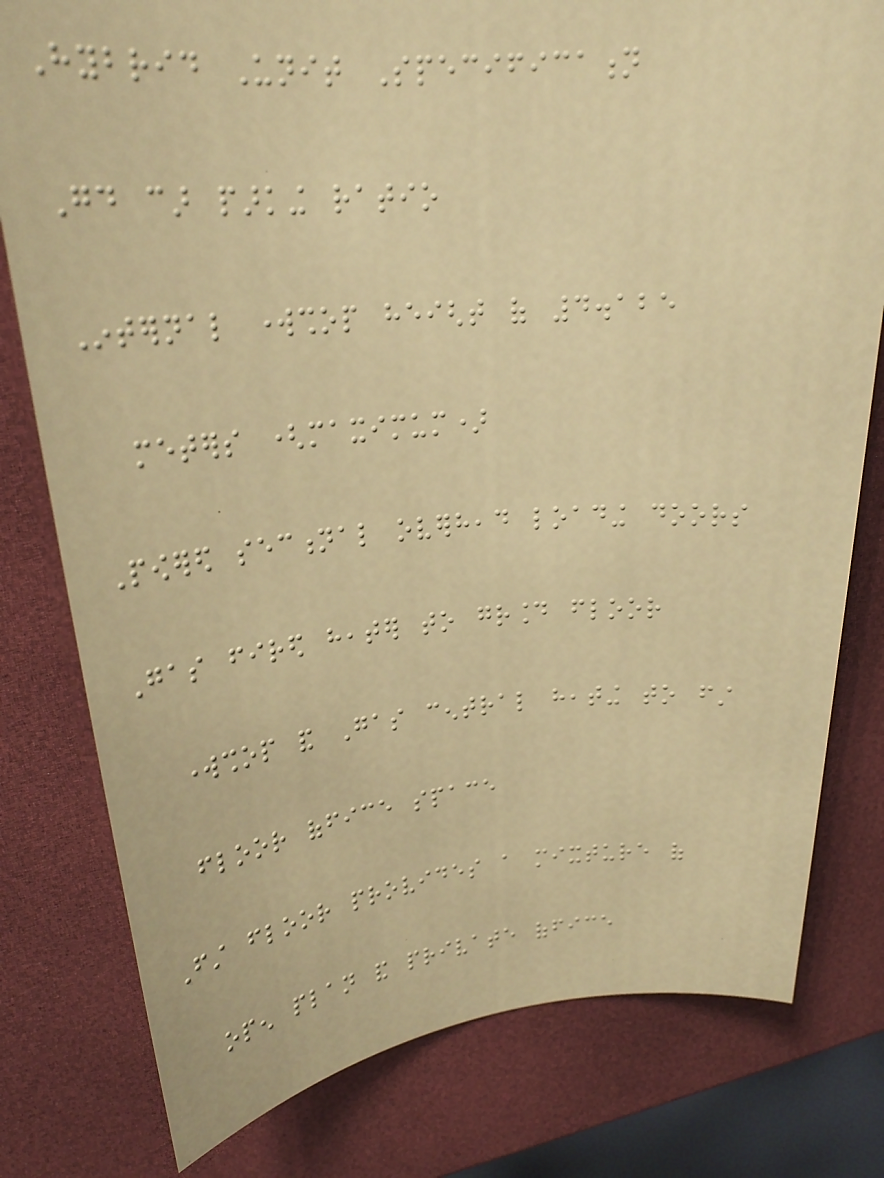Hybrid Unit Specification
Good car parking ratio
Internal workshop height of 4.125
meters (maximum)
Powered sectional overhead loading doors
Gas fired heater to ground floor
workshop and Gas central heating to first
floor office space
First floor provides a mixture of
open plan and private office
